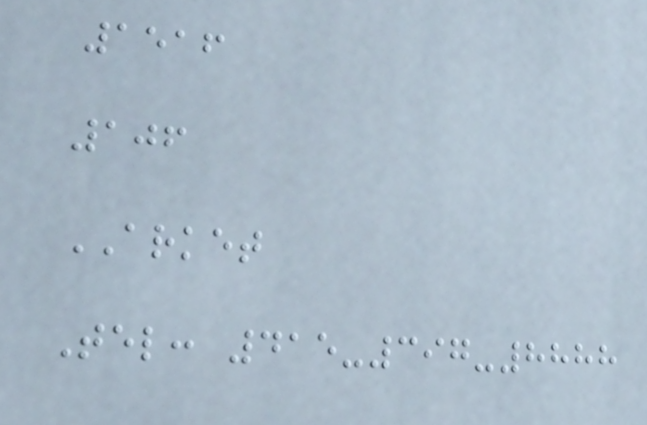1516
106
ARKET
Tel: 415-397-8888
